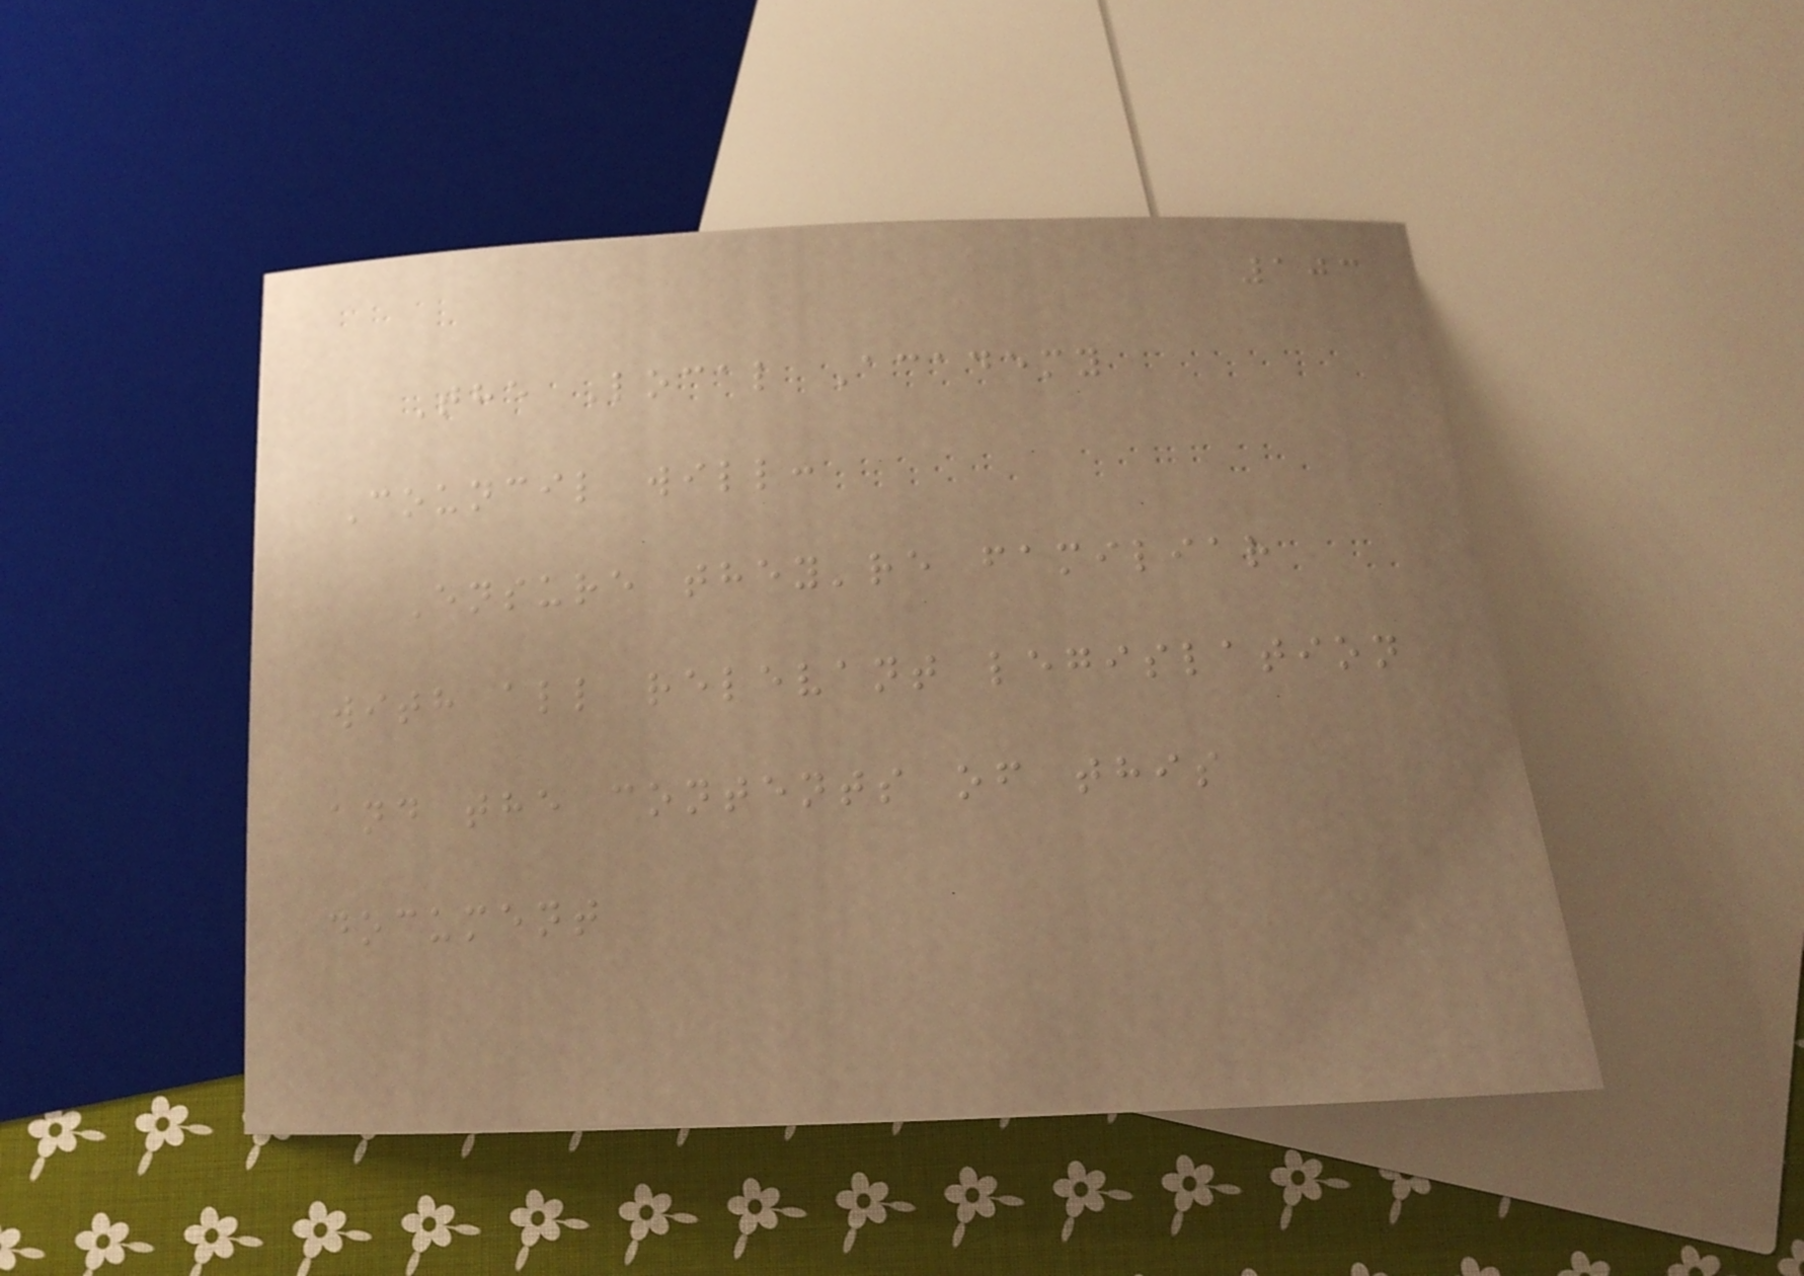103
The Local Academy
Council will:
Ensure they're familiar
with all relevant legislation
and the contents of this
document
